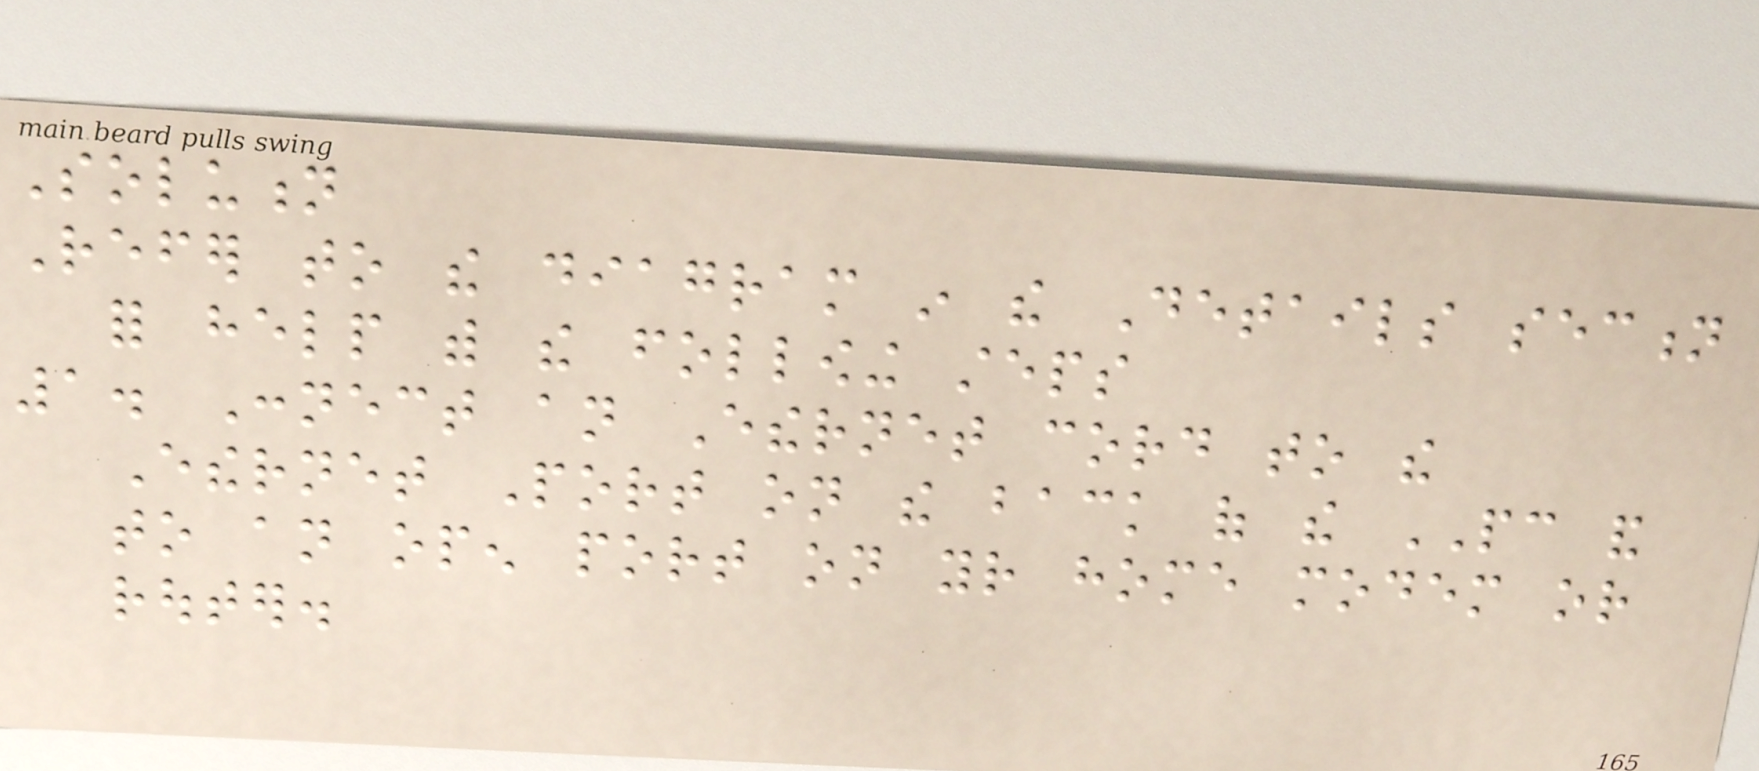Solution
Refer to the diagram in the Details section
for help with the following steps
1. Connect an Ethernet cord to the
Ethernet Port on the back of the PC and
to an open port on your home modem or
router.
